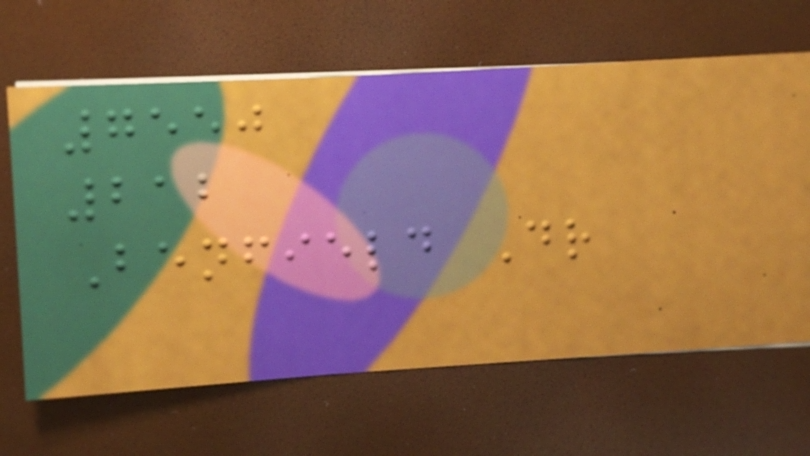7550
212
Benfield Dr
